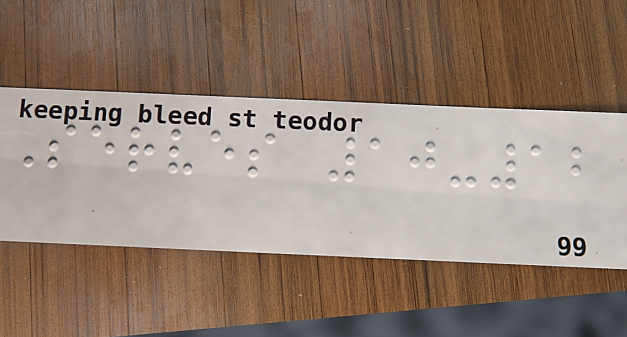Serves 10-12
